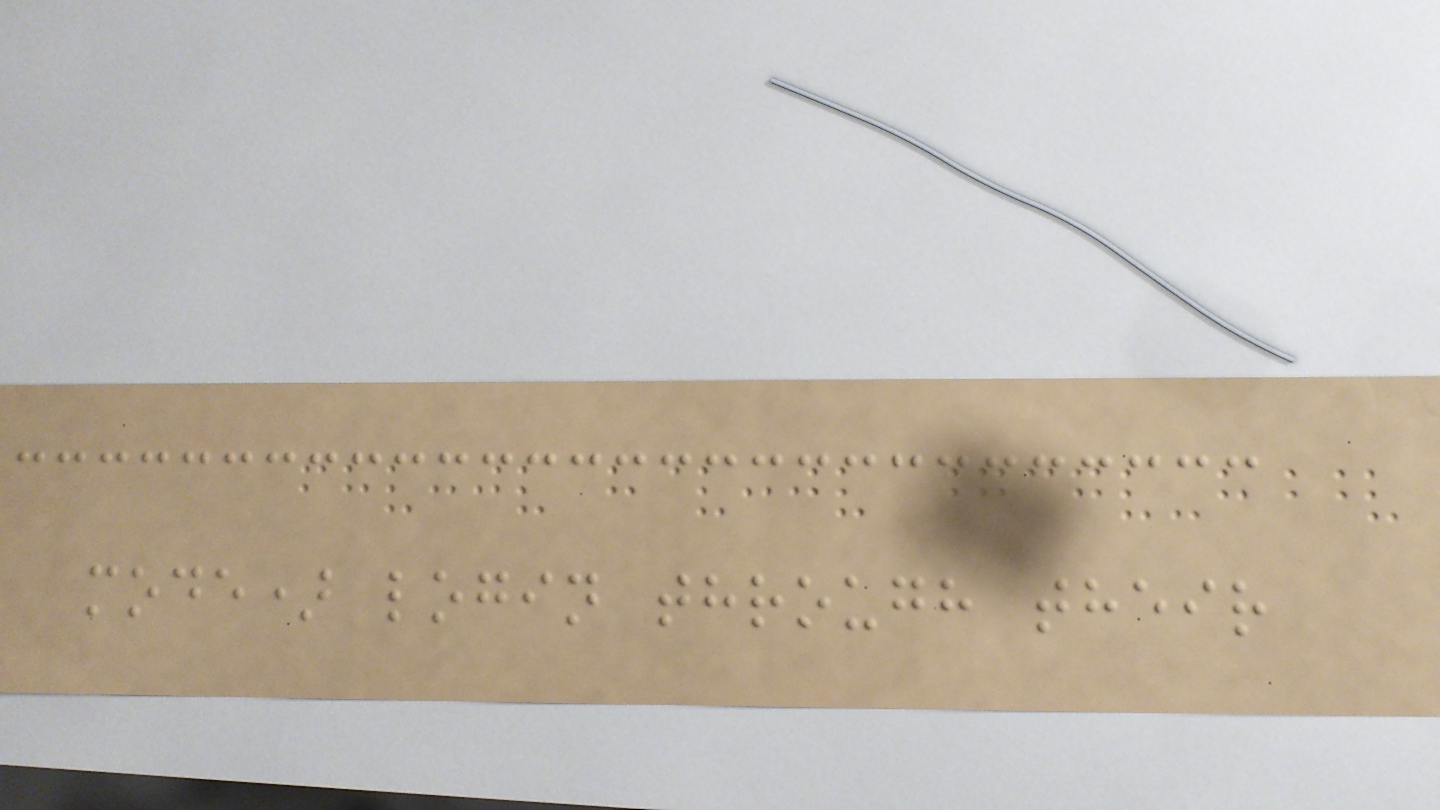mode) login through their
